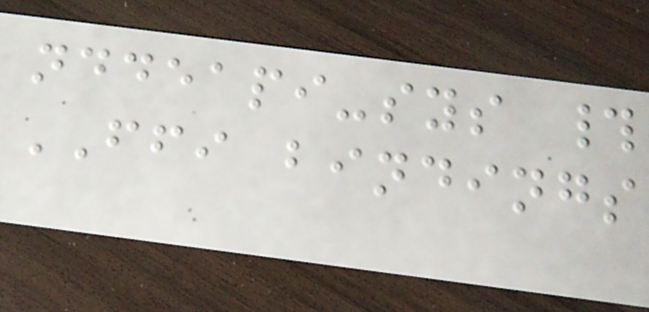nddeapi-sys #
FFI bindings
